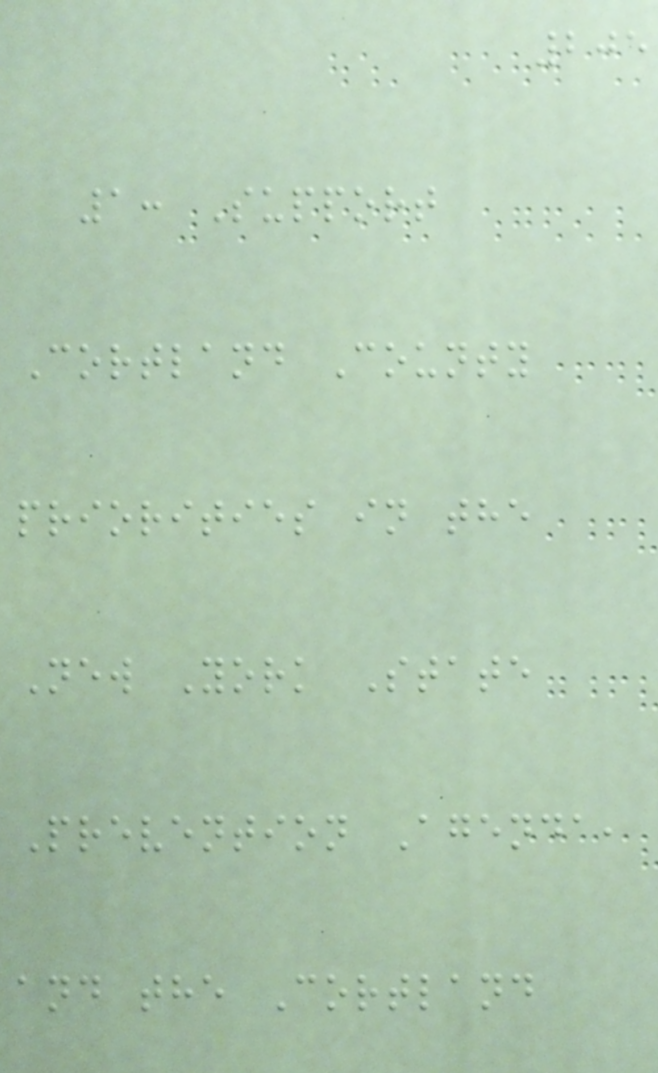205
1: Support
Cortland County
priorities in the
New York State
Prevention Agenda,
and the Cortland
